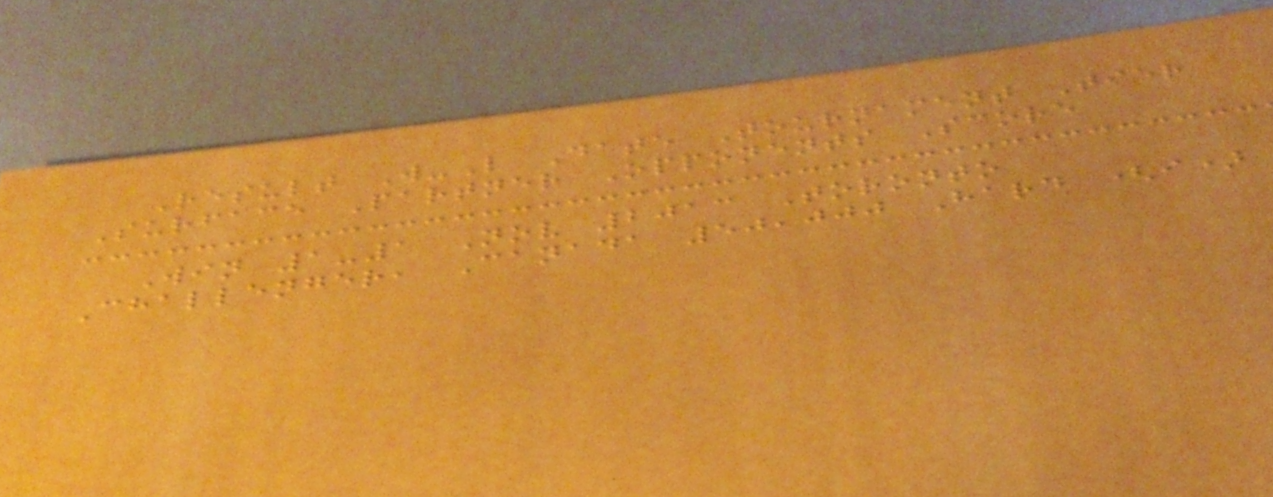Result W-L Date Tournament Tier
Surface Partner Opponents Score
Win 1-1 Nov 2013 Toronto
Challenger, Canada 50,000 Hard (i)
